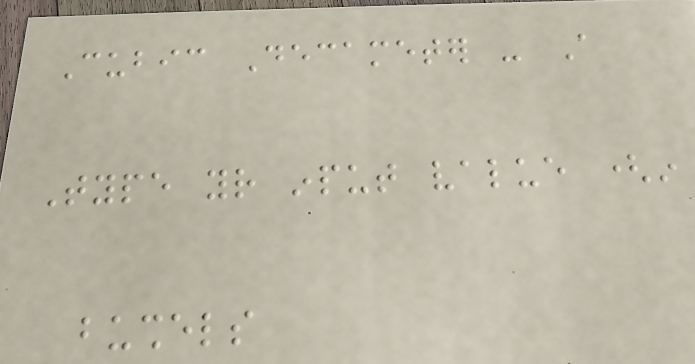Cubic Decameter - A
Type your input value (in
bushels
